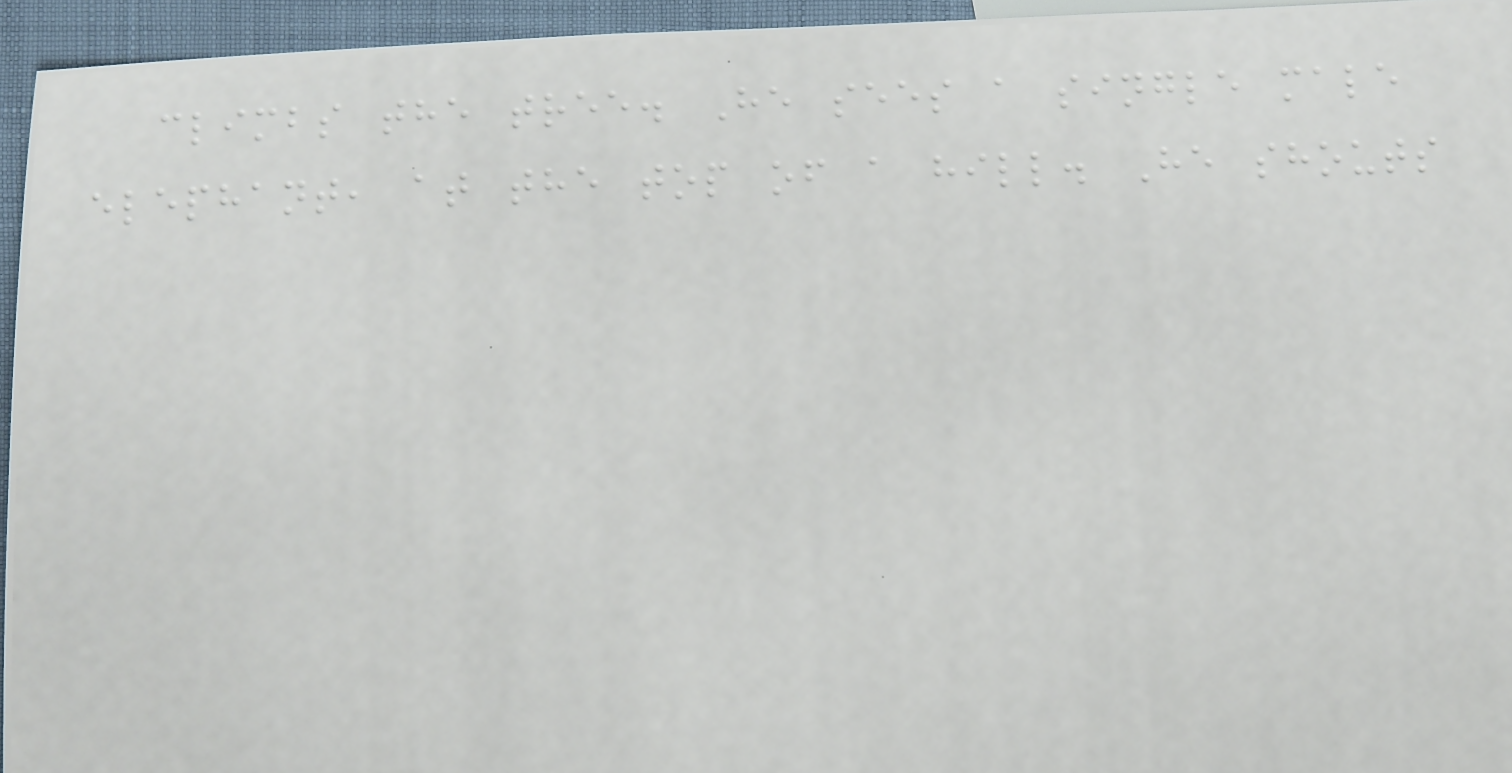climbs the tree. He sees a single male
elephant, at the top of a hill. He shouts
